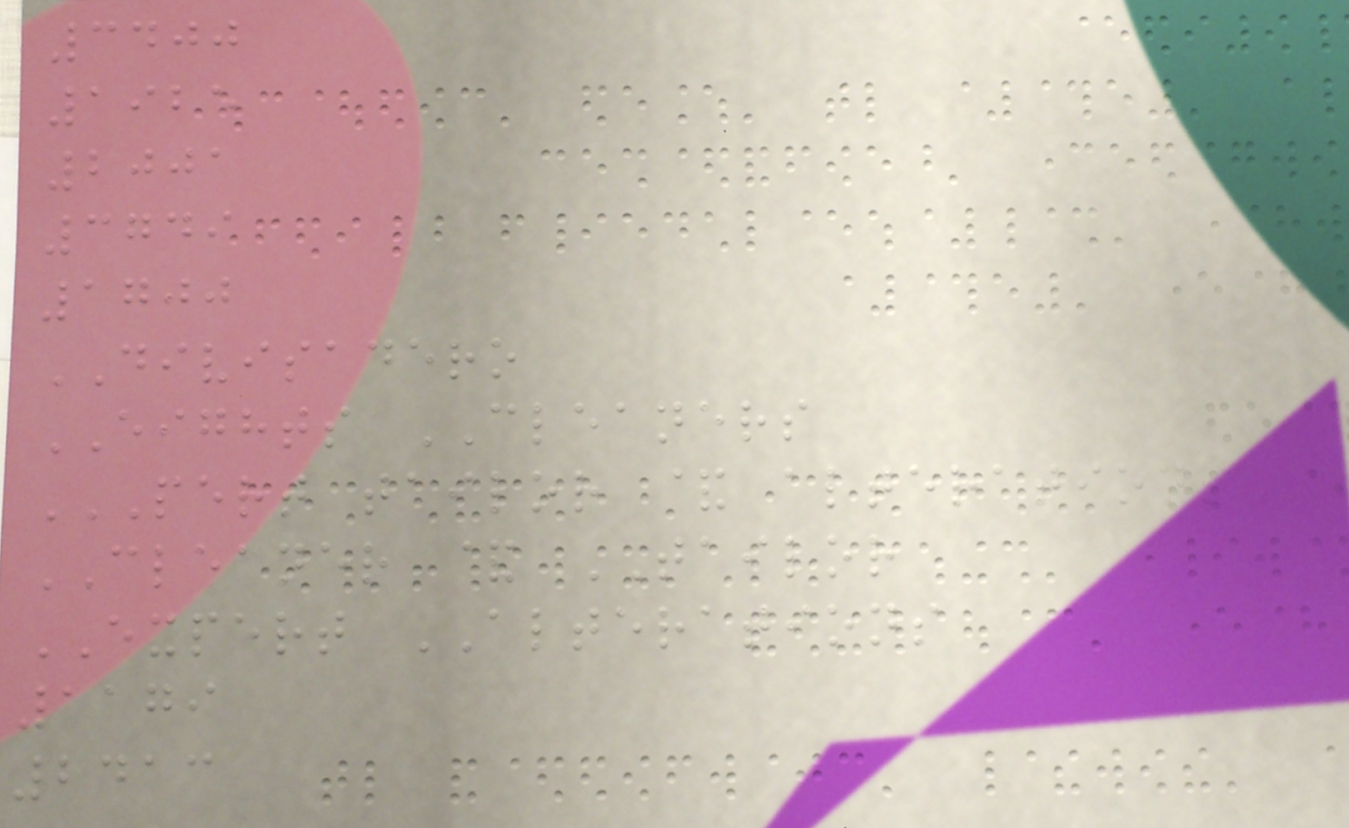3400
1925
2001
3749
1700
DIVISADERO
EIGHTS CLEANERS
PERT TAILOR & ALTERATIONS
CLEANER & TAILOR
EXPERT ALTERATIONS
1179
2413
